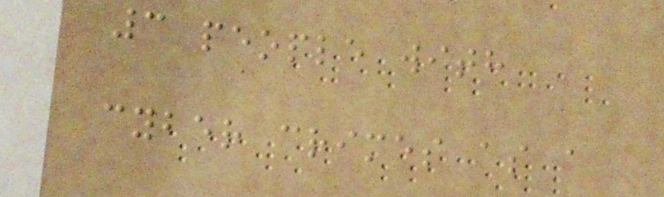3 people with
cyber crimes as a
